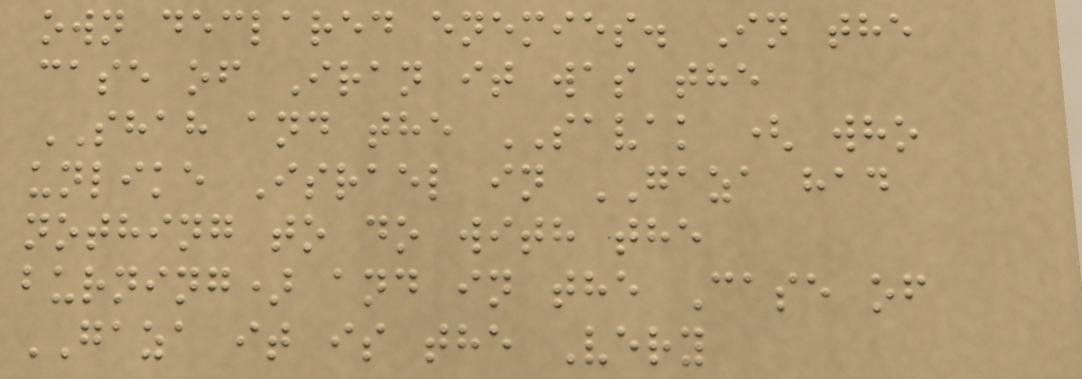own declared enemies. In the
case of Iran it was the
SHAH and the SAVAK ( who
unlike Israel in GAZA had
nothing to do with the
burning) and in the Case of
GAZA it is the Very
